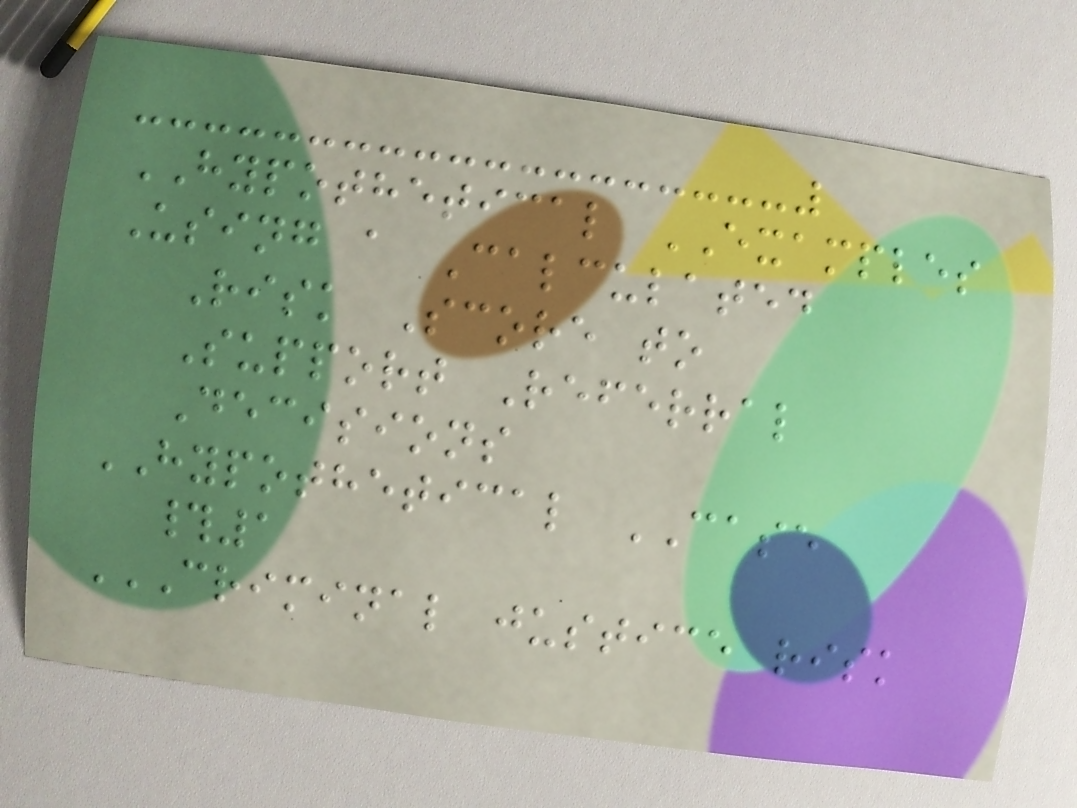HYPOTHETICAL EXAMPLES
Using a Calculated
Risk Score to
Support Referral
Decisions
HYPOTHETICAL CASE
#1
CRIMINAL JUSTICE RISK
